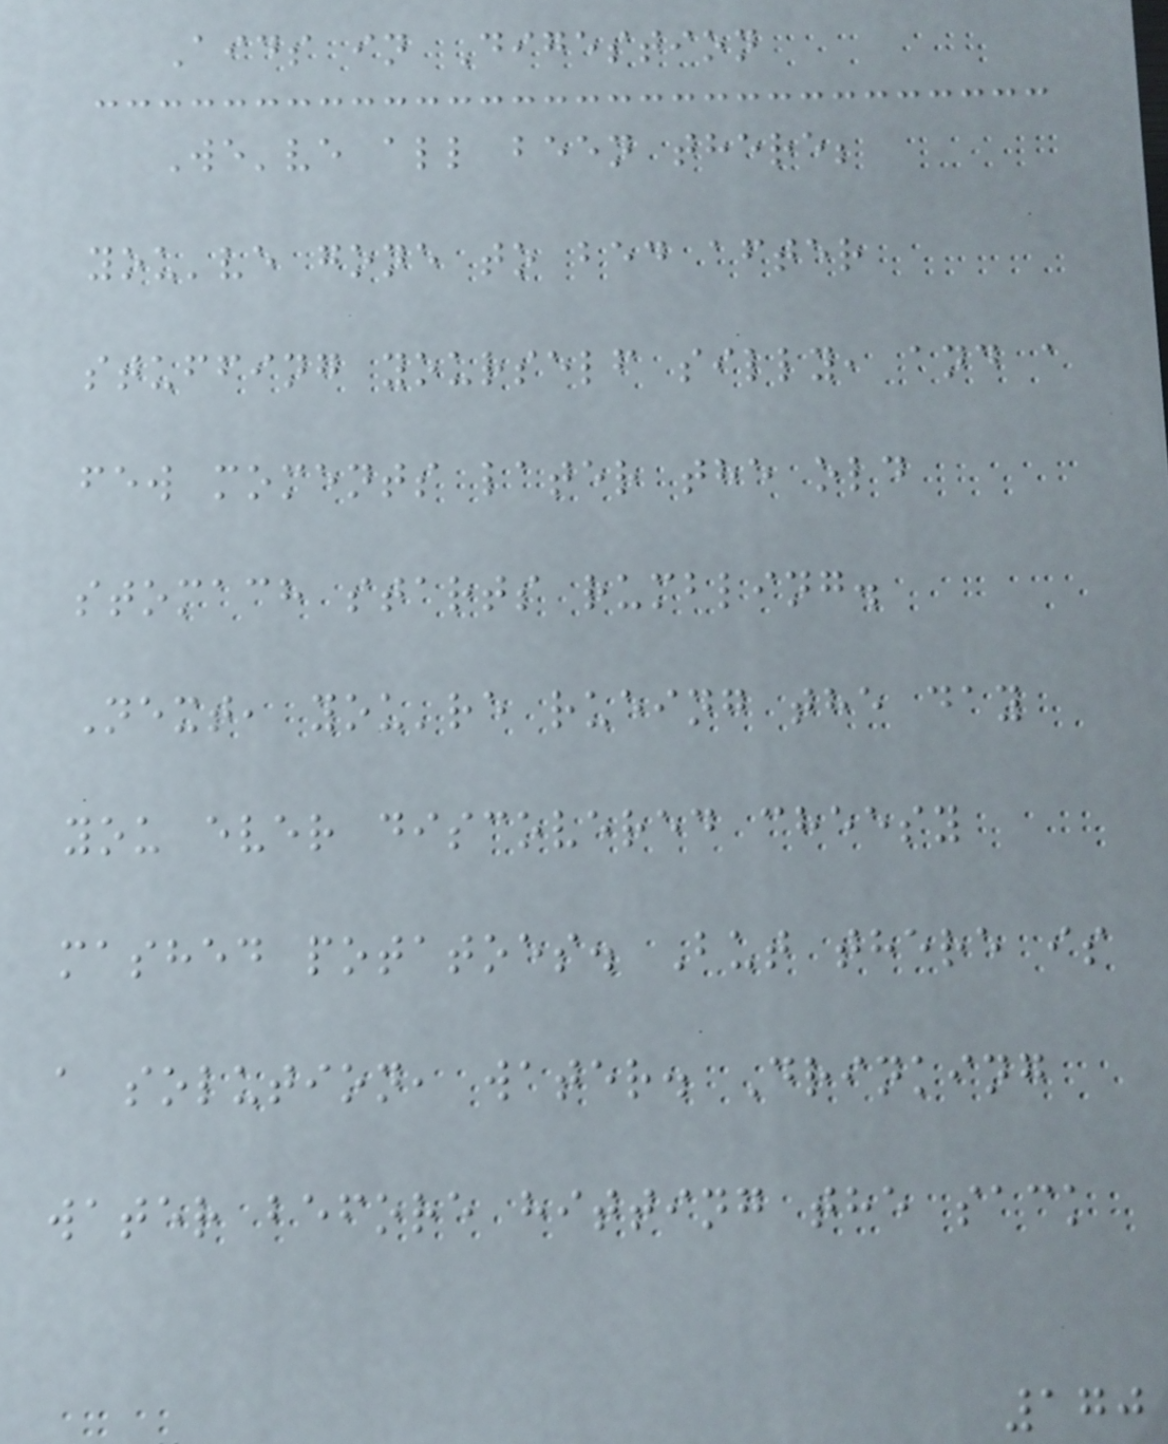Aids in Digestion
We've all been there;
you've gone to bed after
stuffing yourself silly, and a
few moments later the old
stomach starts rumbling.
Next, you're rueing the day
you ever discovered cheesy
mashed potatoes. But there is
a solution, water. Drinking
water before hitting the sack
170
